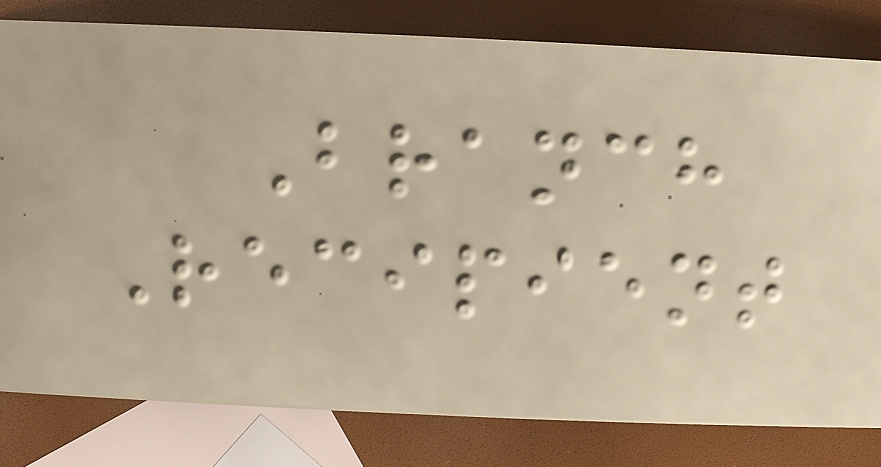Branch
Recipient
